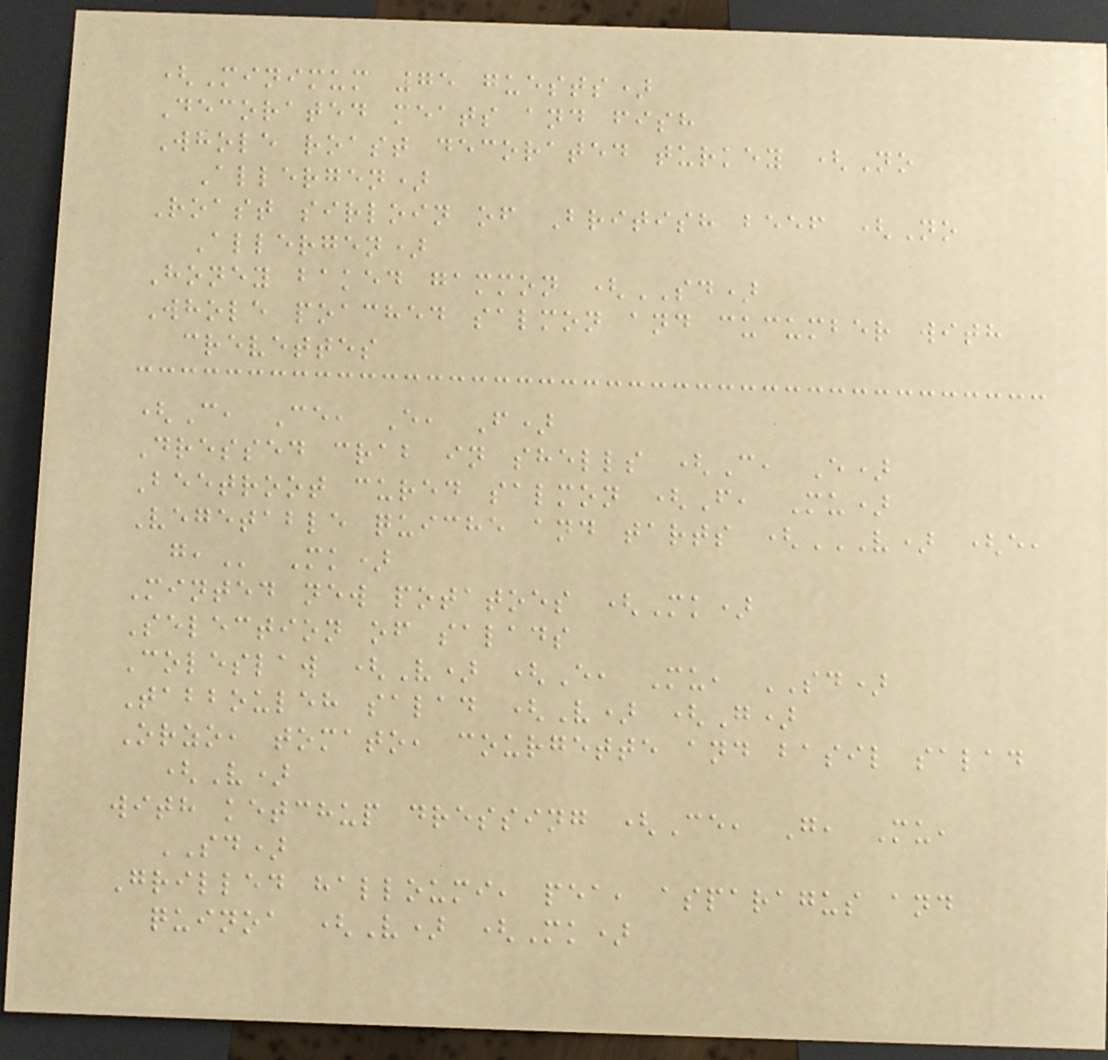(Minimum 75 guests)
Decorated meats and fish
Whole roast decorated turkey (No
Allergen)
Roast sirloin of British beef (No
Allergen)
Honey baked gammon (SD)
Whole poached salmon and cucumber with
crevettes
(C, Ce, E, F)
Dressed crab in shells (C, E)
Beetroot cured salmon (F, Mu)
Vegetable quiche and tarts (V) (E,
G, Mk)
Minted new potatoes (Mk)
Selection of salads
Coleslaw (V) (E, Mu, SD)
Tabbouleh salad (V) (G)
Orzo, tomato, courgette and basil salad
(V)
with ketchup dressing (Ce, G, Mu,
SD)
Grilled halloumi, pea, asparagus and
quinoa (V) (Mk)
